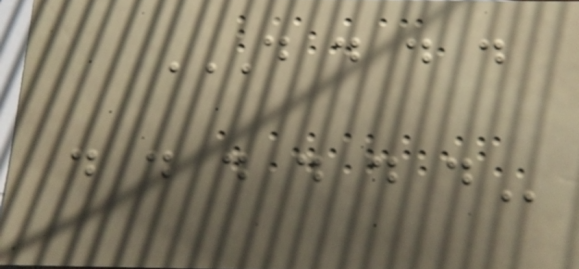D D D D
D D D D D D
